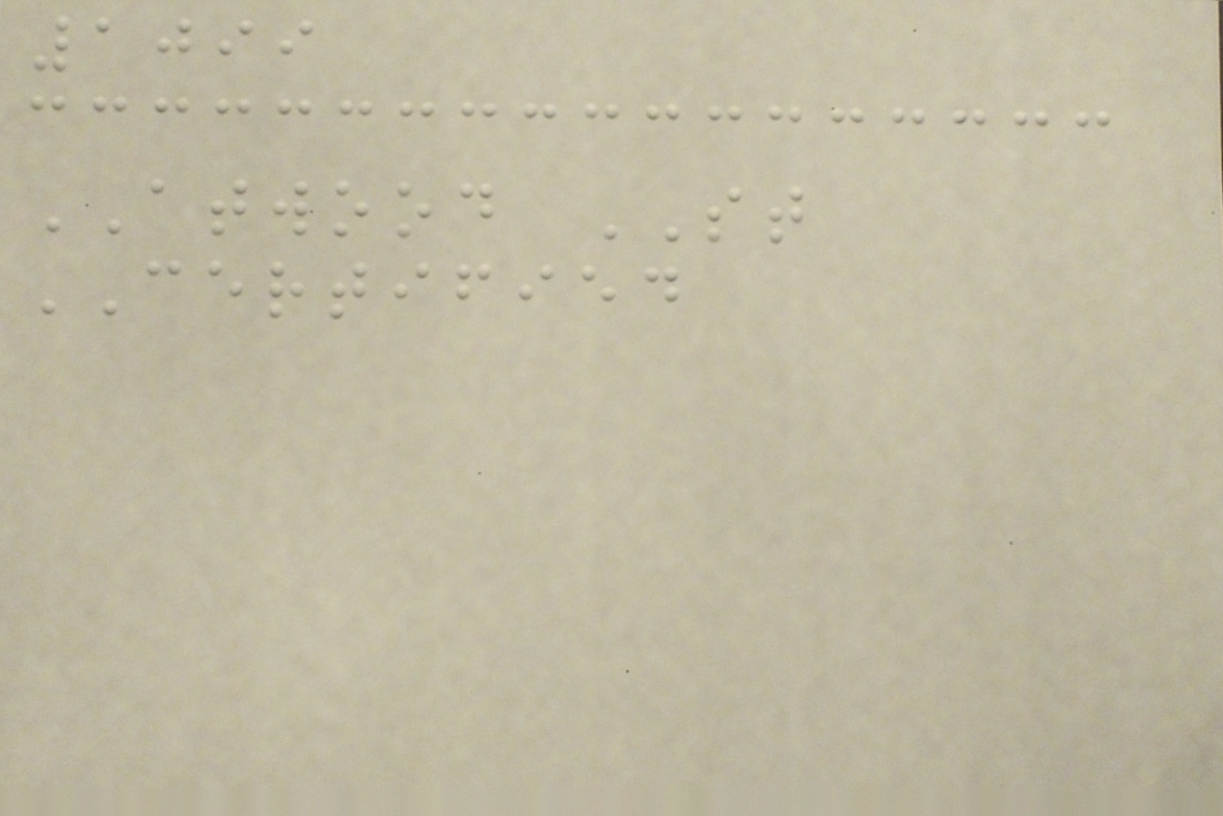1099
ATWOOD ST
CERTIFIED
